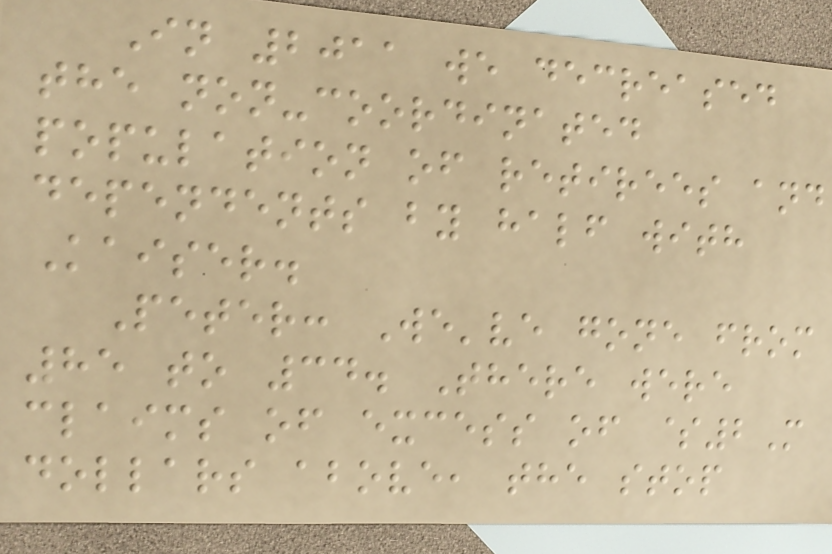In 2011 we decreased
the non-coordinated
population of retirees and
dependents by half with
Kaiser.
Peter: We've gone from
85 to 34. There were
claims of excess of $2M
dollars above, the stop
